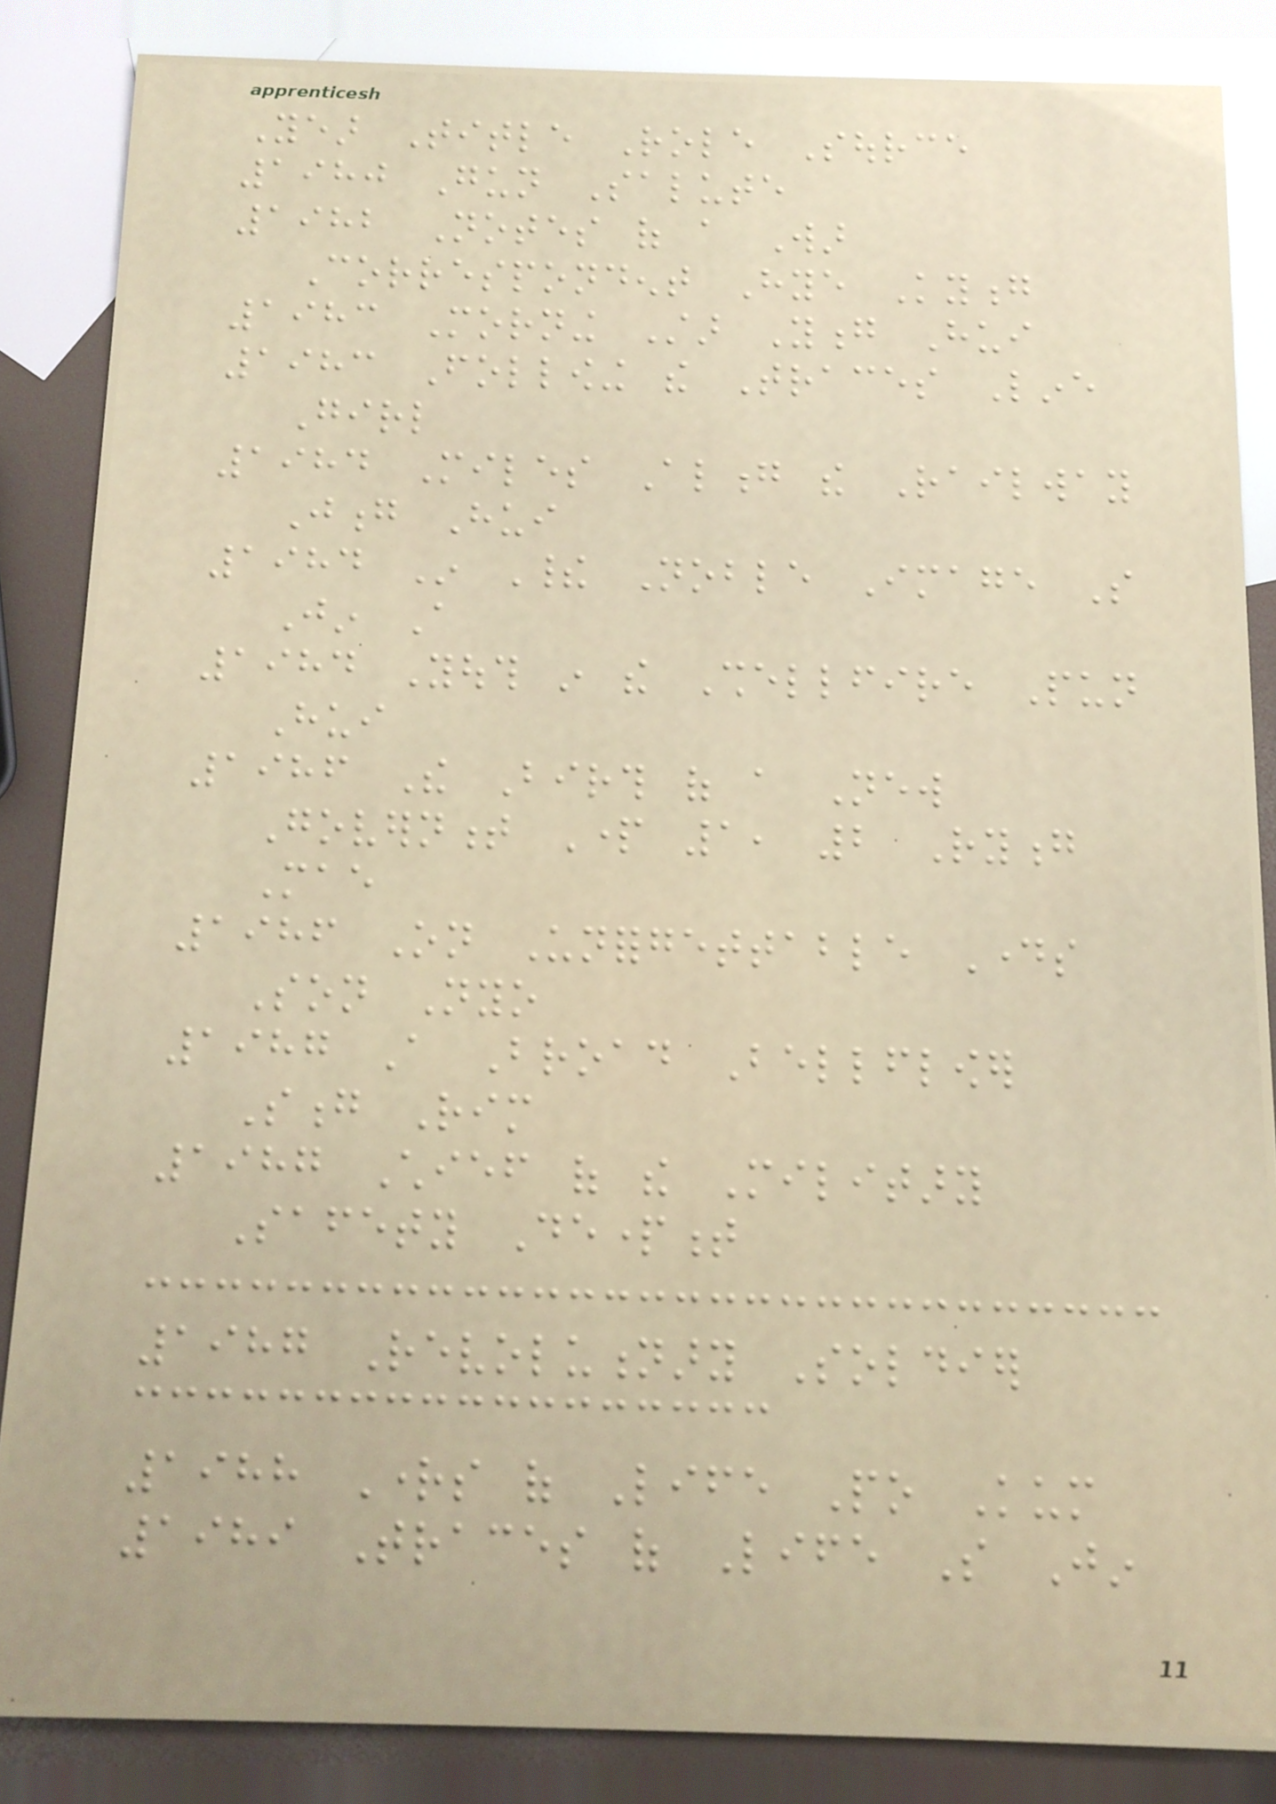Year Title Role Source
1980 Gun Salute
1982 Notes of a War
Correspondent Hye Kyong
1983 Morning Star Yong Hui
1983 Following the Traces Line
Girl
1984 Miles Along the Railway
Jong Hui
1984 In Their Noble Image So
Jin A
1984 Youth in the Shellfire Pun
Hui
1986 The Birth of a New
Government Part 1, 2 Ryong
Mae
1986 On Unforgettable Days
Son Nyo
1987 A Broad Bellflower
Song Rim
1987 Chief of the Military
Safety Department
1987 Revolutionary Soldier
1988 Rights of Life Po Kum
1989 Traces of Life So Jin
